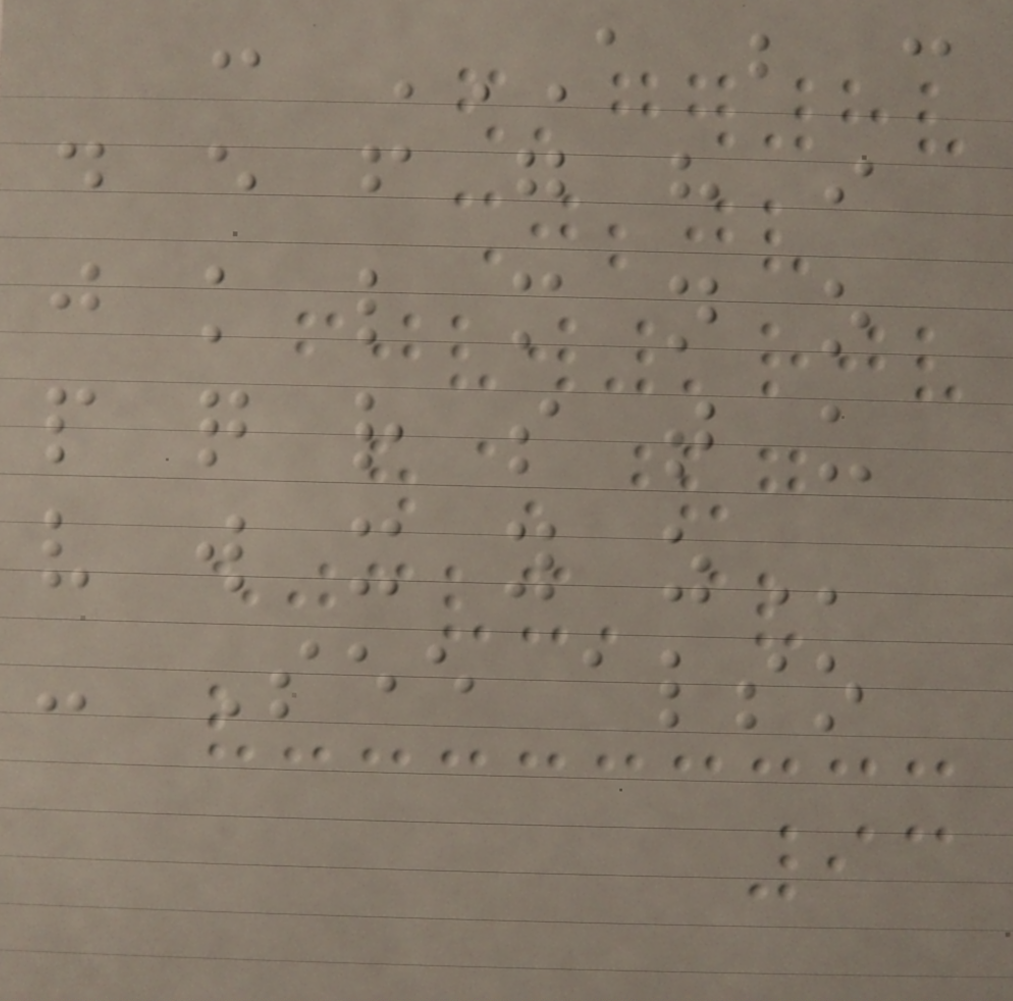: A B C
D E F G H I
J K L M N O
P Q R S T U
V W X Y Z
- See also
